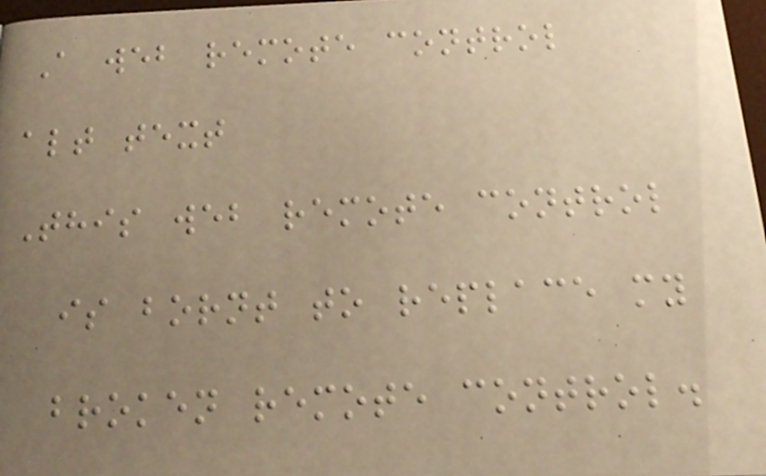A web remote control
alt text
This web remote control
is bornt to replace my
broken remote control.
